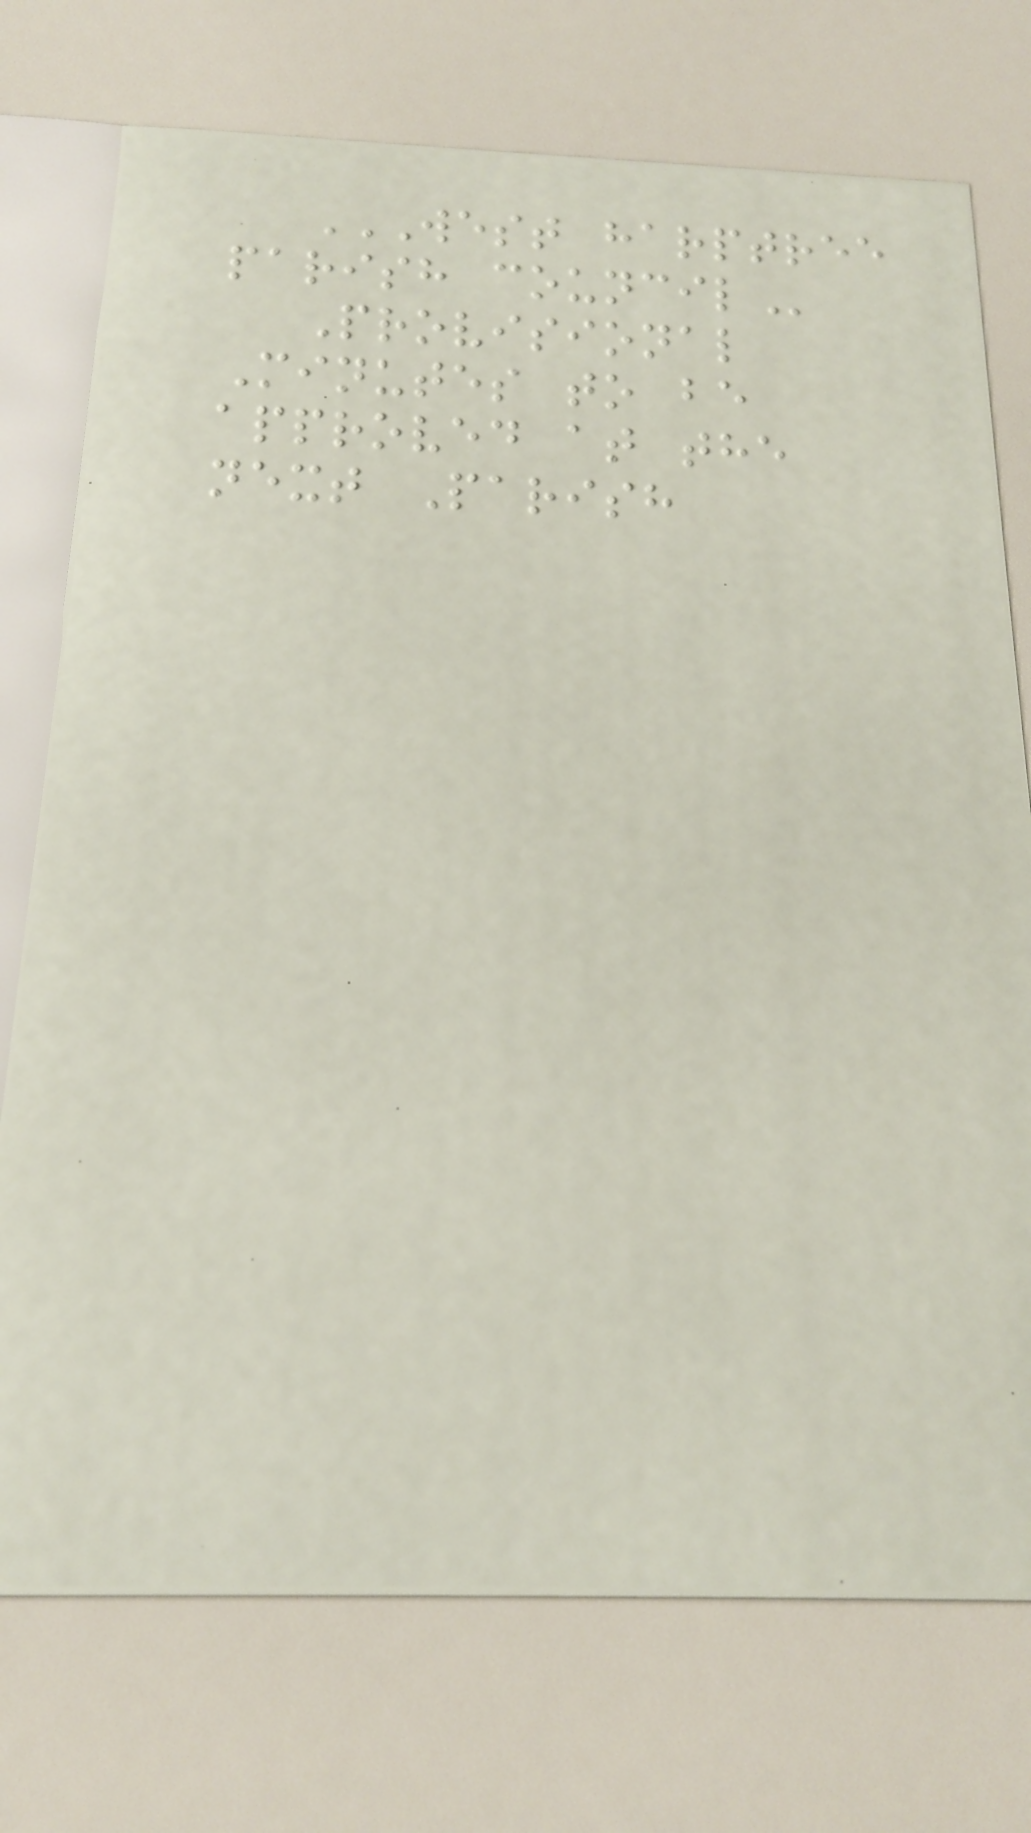WEST HARPTREE
PARISH COUNCIL
Provisional
Minutes to be
approved at the
next Parish
